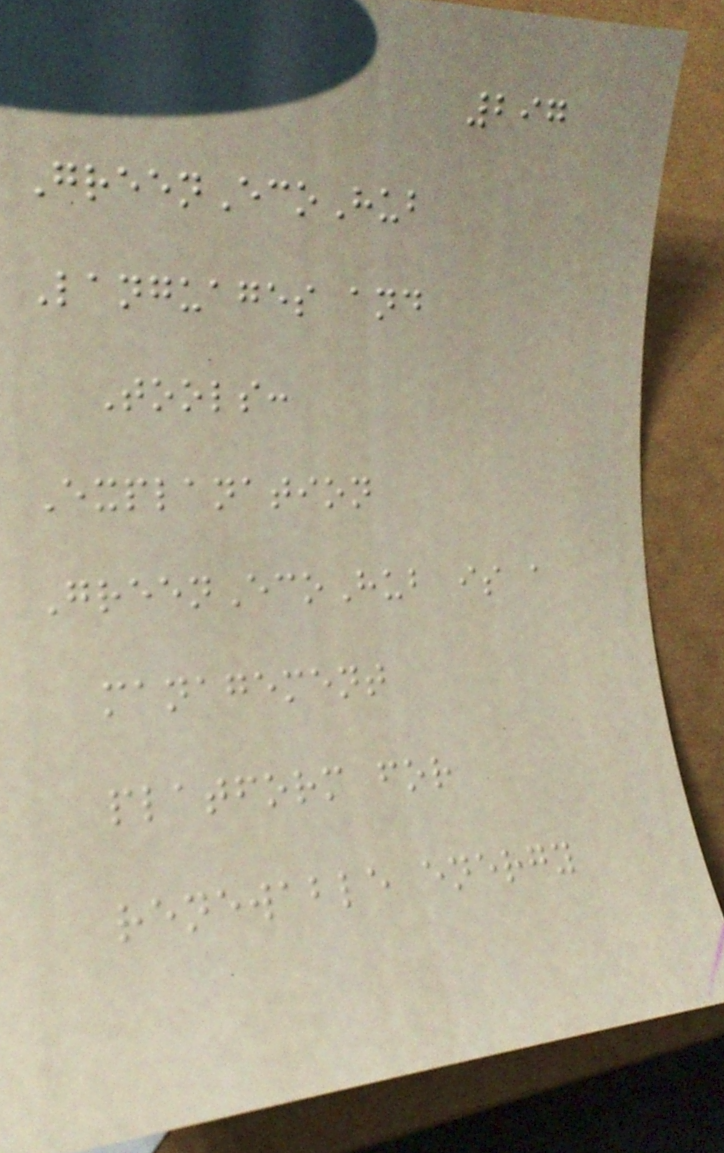297
GreenEcoHub
Languages and
Tools:
Explanation
GreenEcoHub is a
management
platform for
renewable energy
